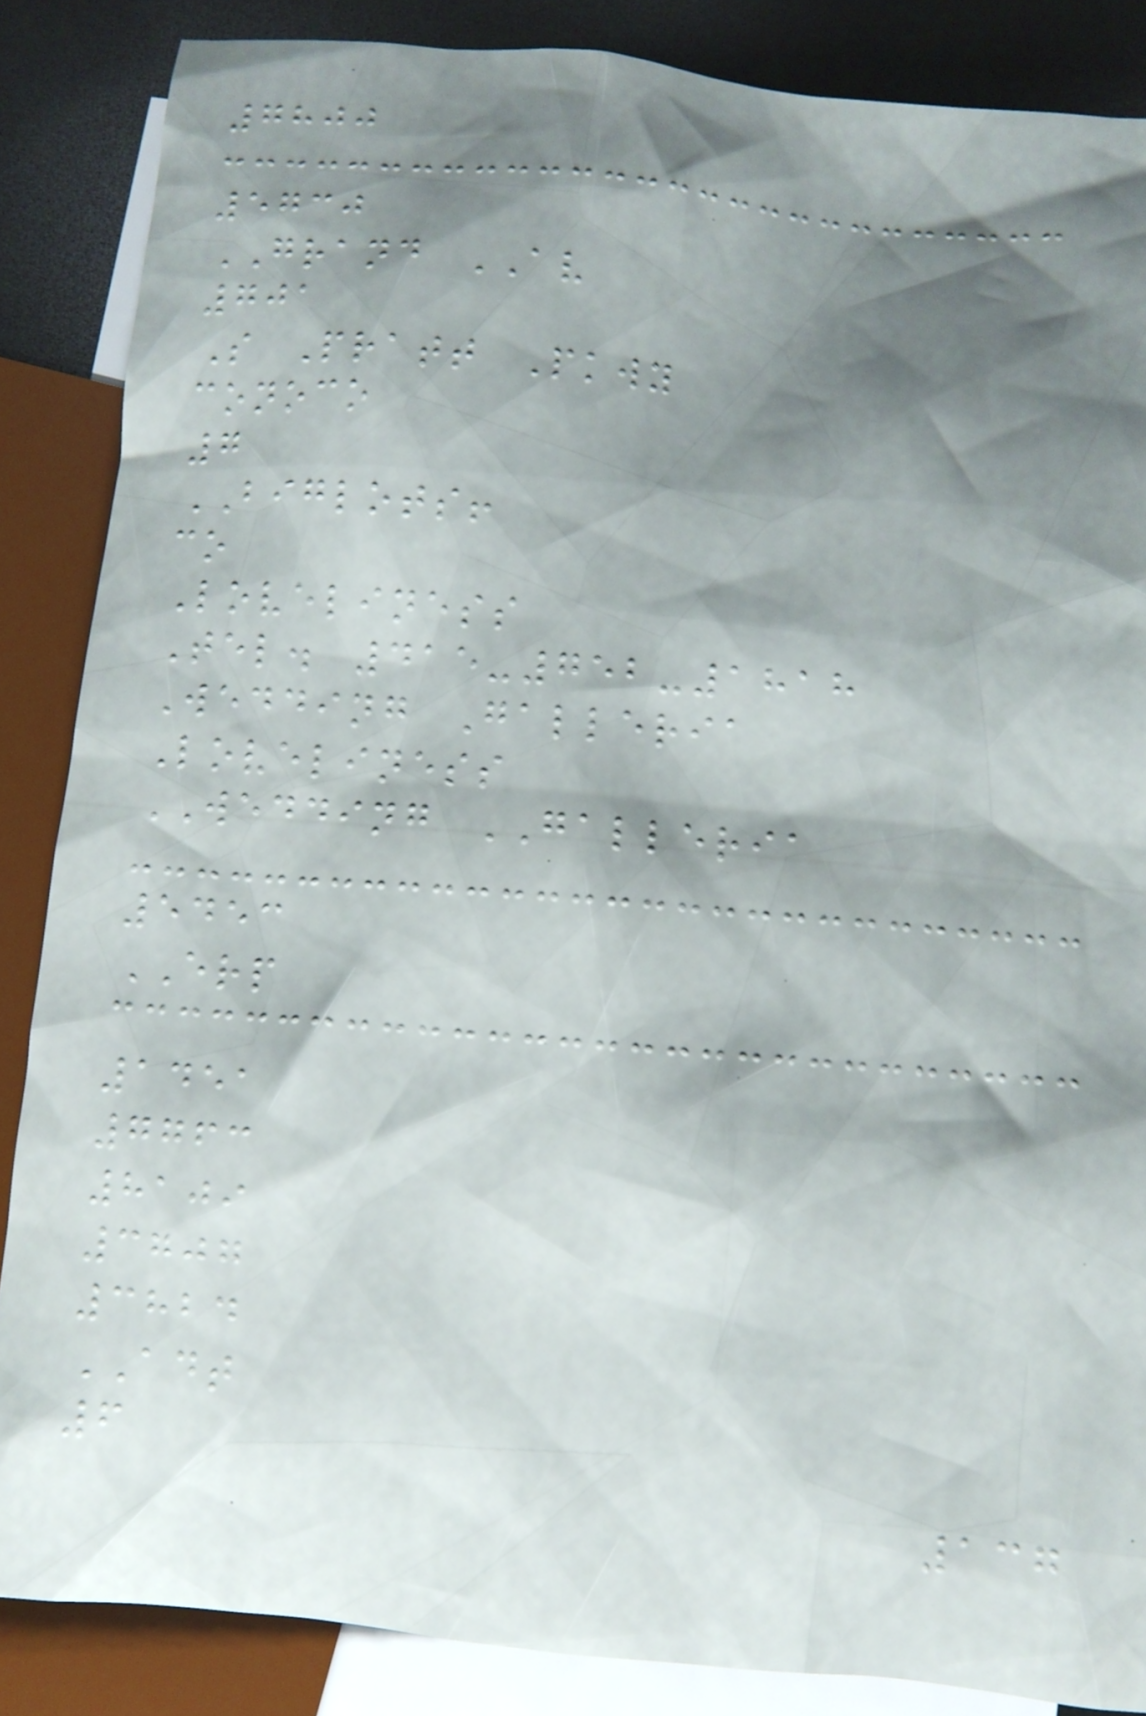7800
5730
GRAND AV
701
S Pratt Pkwy
conoco
7
BIGLOTS!
co
Loveliness
Tel. 415-752-1818
Wedding Galleria
Loveliness
WEDDING GALLERIA
5453
ERP
1451
7763
8109
3707
3824
ADT
6
137
